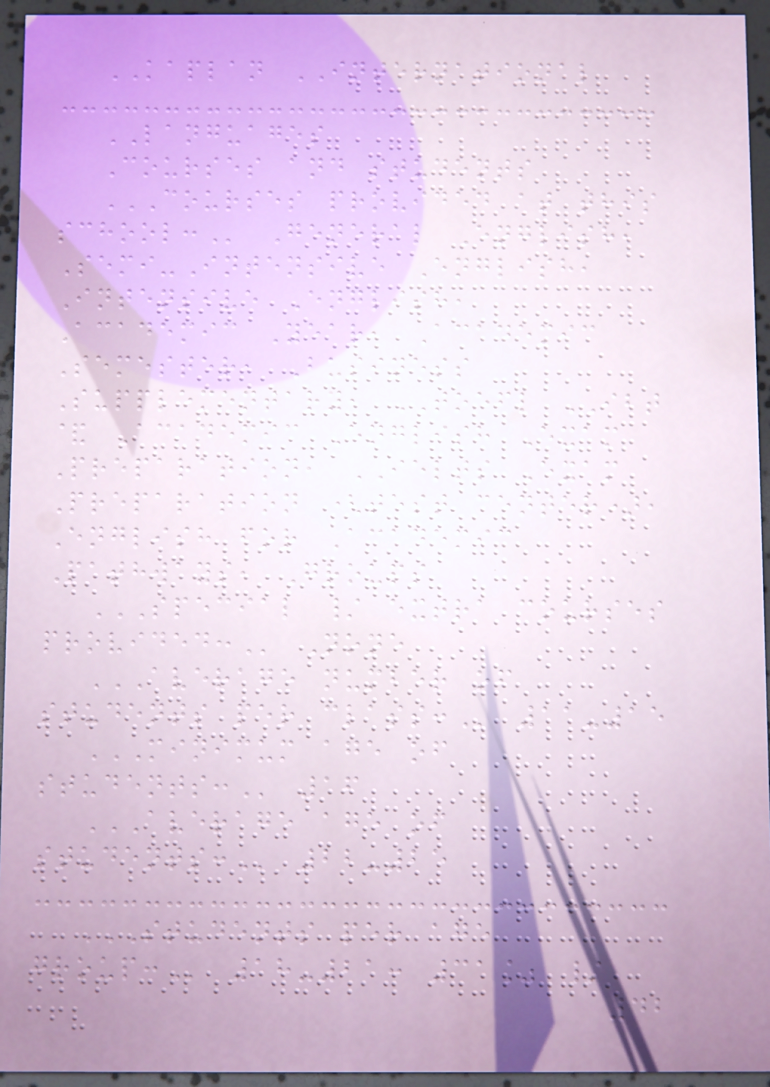KAPLAN INTERNATIONAL
LANGUAGES
Courses and students
COURSES PROVIDED AT THIS
SCHOOL: General English,
Semi-Intensive English,
Intensive English,
Academic Year, Academic
Semester, Business
Supplementary, TOEFL IBT
& Academic English Exam
Preparation, IELTS Exam
Preparation (test center),
English for Academic
Pathways, Groups
SPECIAL / EXTRA COURSES
PROVIDED: None
AVERAGE NUMBER OF
STUDENTS PER CLASS: 11-15
MINIMUM AGE OF
STUDENTS: 16
AVERAGE AGE OF
STUDENTS: 22-25
STUDENTS PER AGE
GROUP: 18-21: 31% /
42
